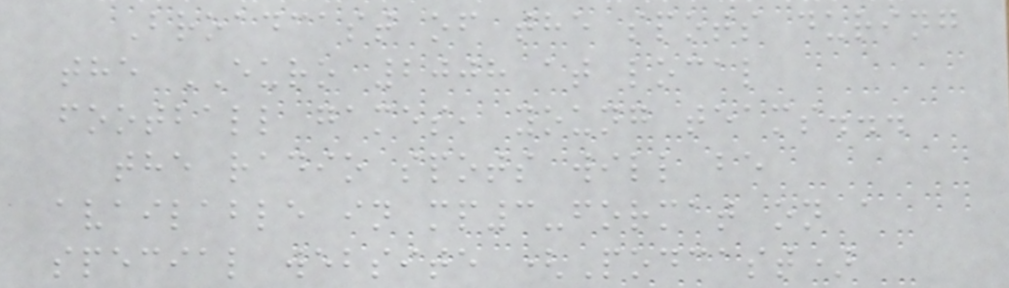Broadcast of the spots during
the EURO 2008 at local
football games, young teams...
the radio spots will be
available in mp3-format on a
special website (Podcast)
